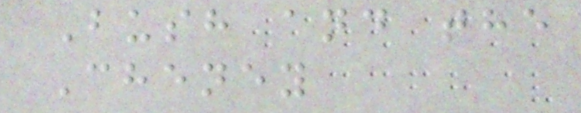Bush and the
Cheney
